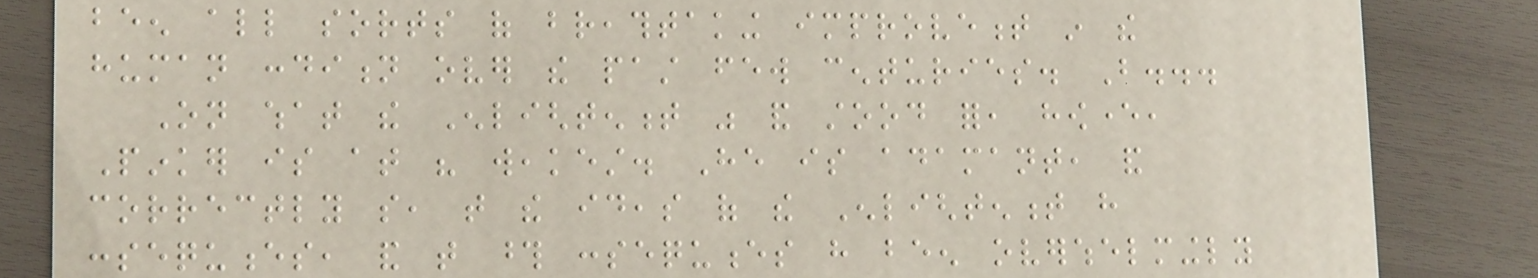been all sorts of breathtaking improvement in the
human condition over the past few centuries. But...
On what the Enlightenment was and stood for, however,
Pinker is at his weakest. He is adamant, and
correctly so, that the ideas of the Enlightenment have
consequences, and that those consequences have been overwhelmingly
